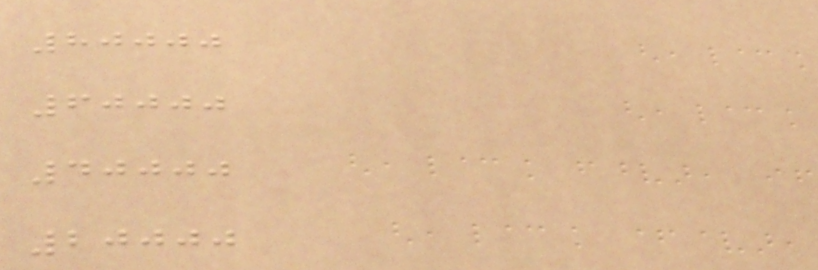80000
60000
40000
20000
